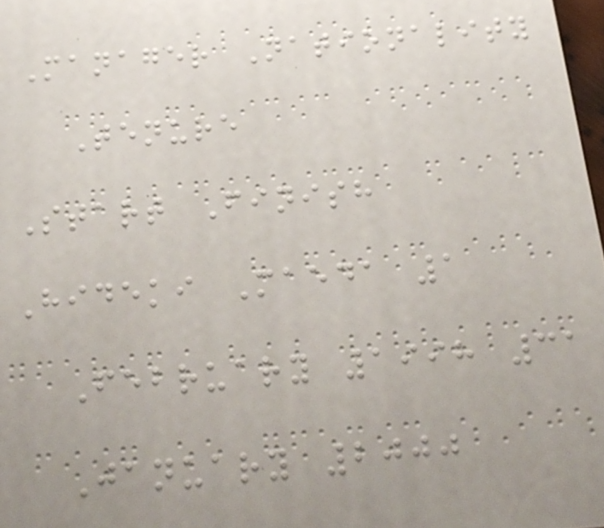Manager Nationality
Tenure
Start Finish
Hideki Maeda 1
February 1998 31
January 2000
